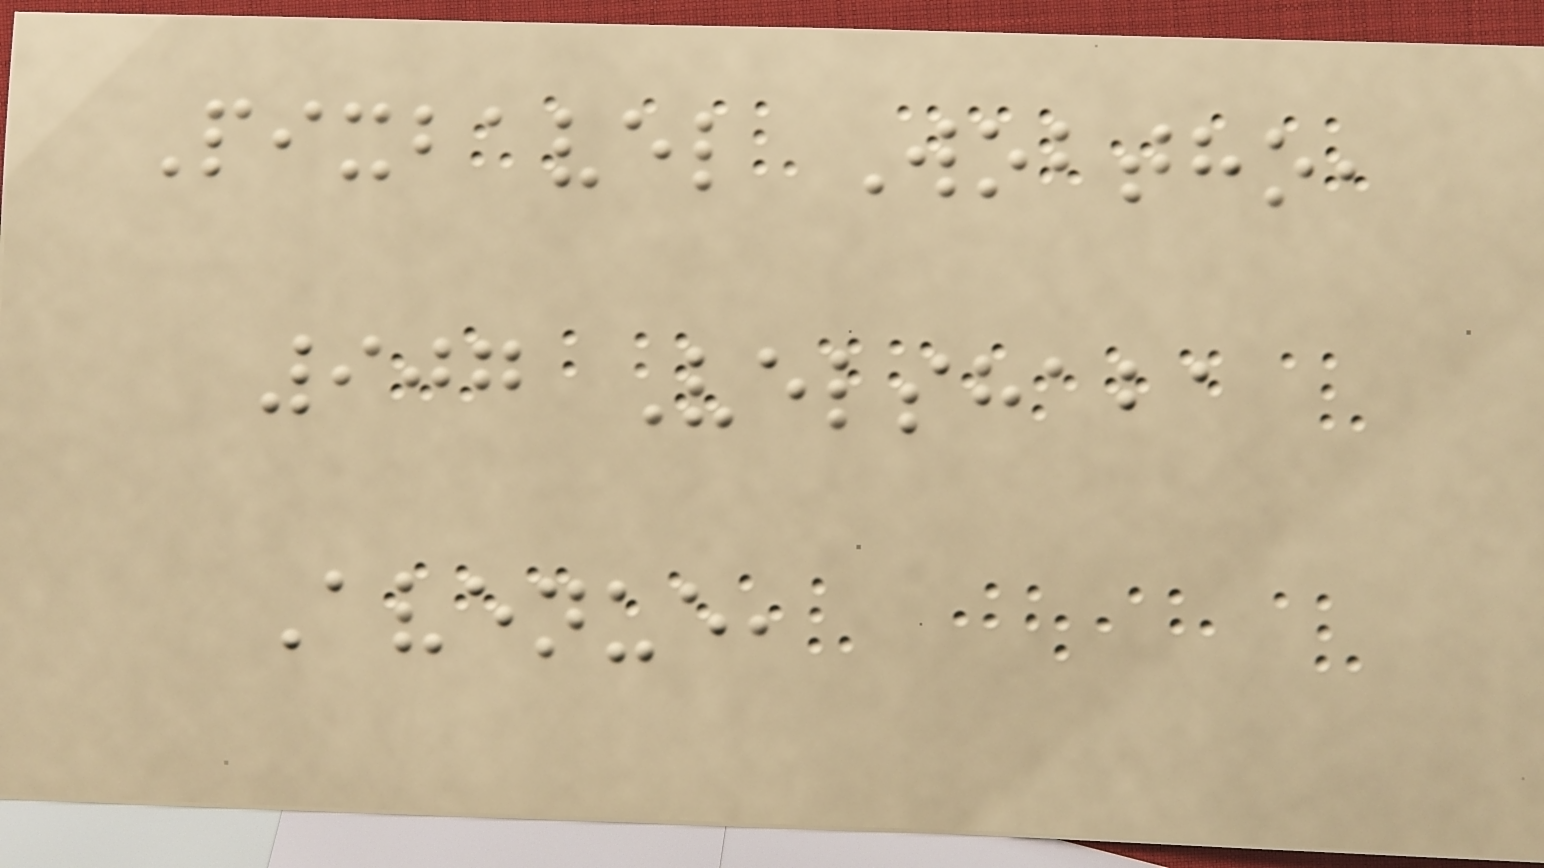Pixbavel Wobtho,
907 Velshaba
Avenue,
